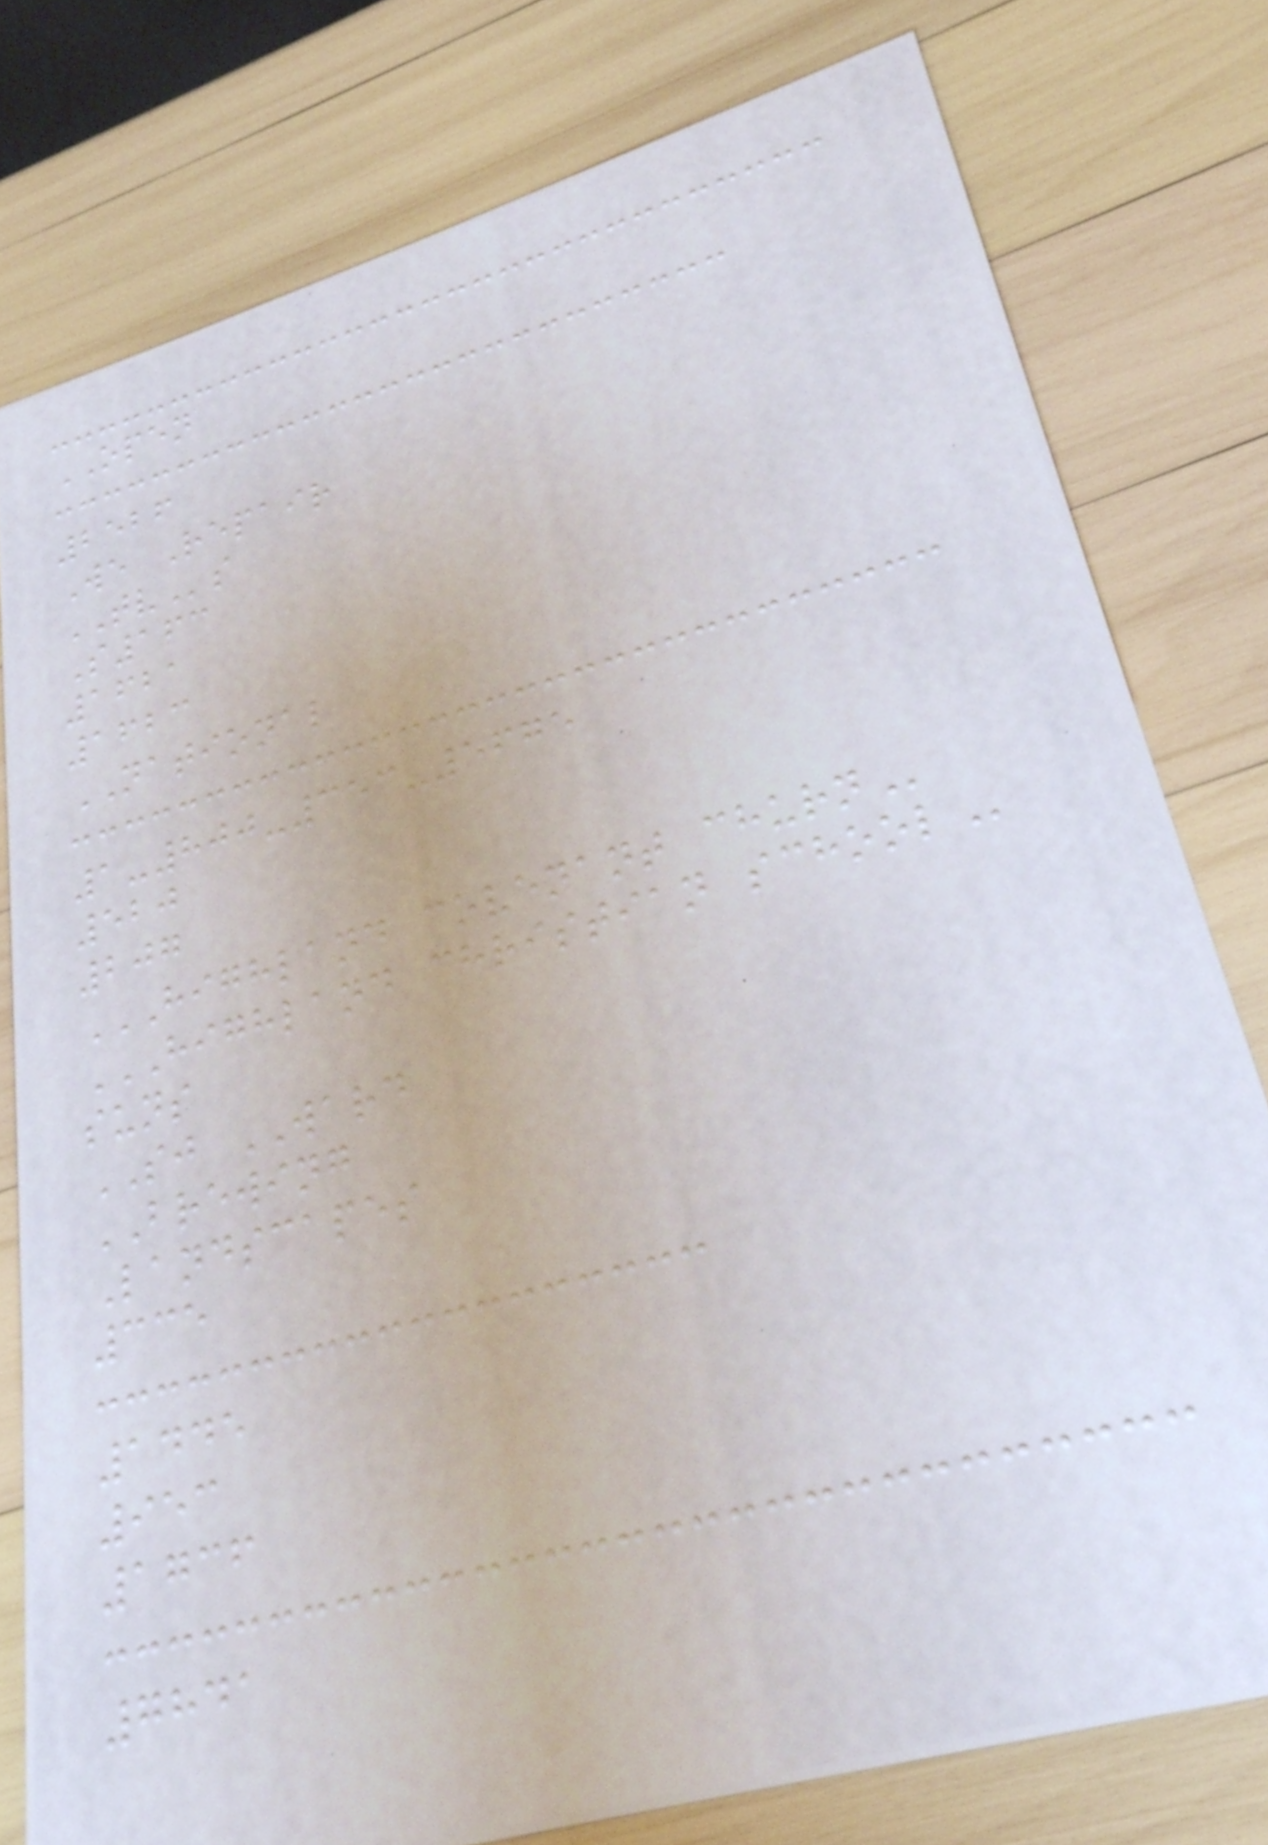OPEN
2526
We Repair
TVs
S163
1621
1623
NATIONAL
1-800-353-5675
520
207
HIGHLAND COVENANT CHURN
HIGHLAND CHRISTIAN SCHOOL
suns
SJ WARD
BREWING
Landscapes
335
1445
953
1736
7841
